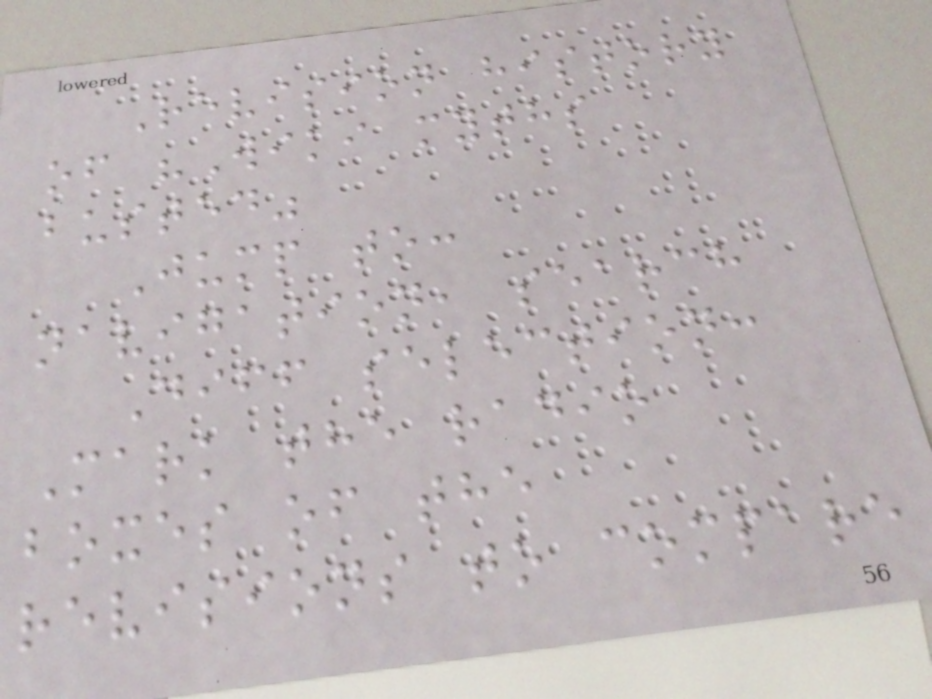Revision history
of "Wiki myths
busted"
Jump to:
navigation, search
Diff selection:
Mark the radio
boxes of the
revisions to compare
